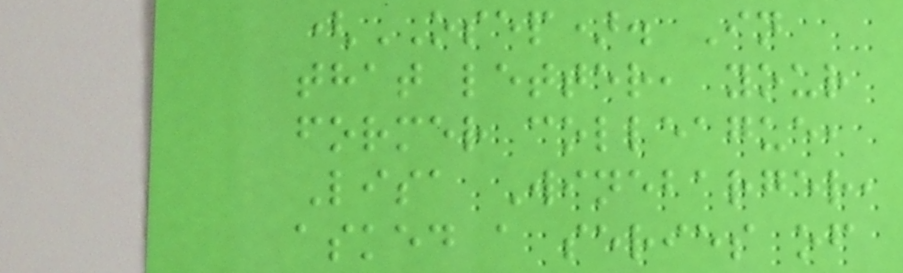(OSEP). In
that letter, your
former colleague,
Lisa Winebarger,
asked a series of
